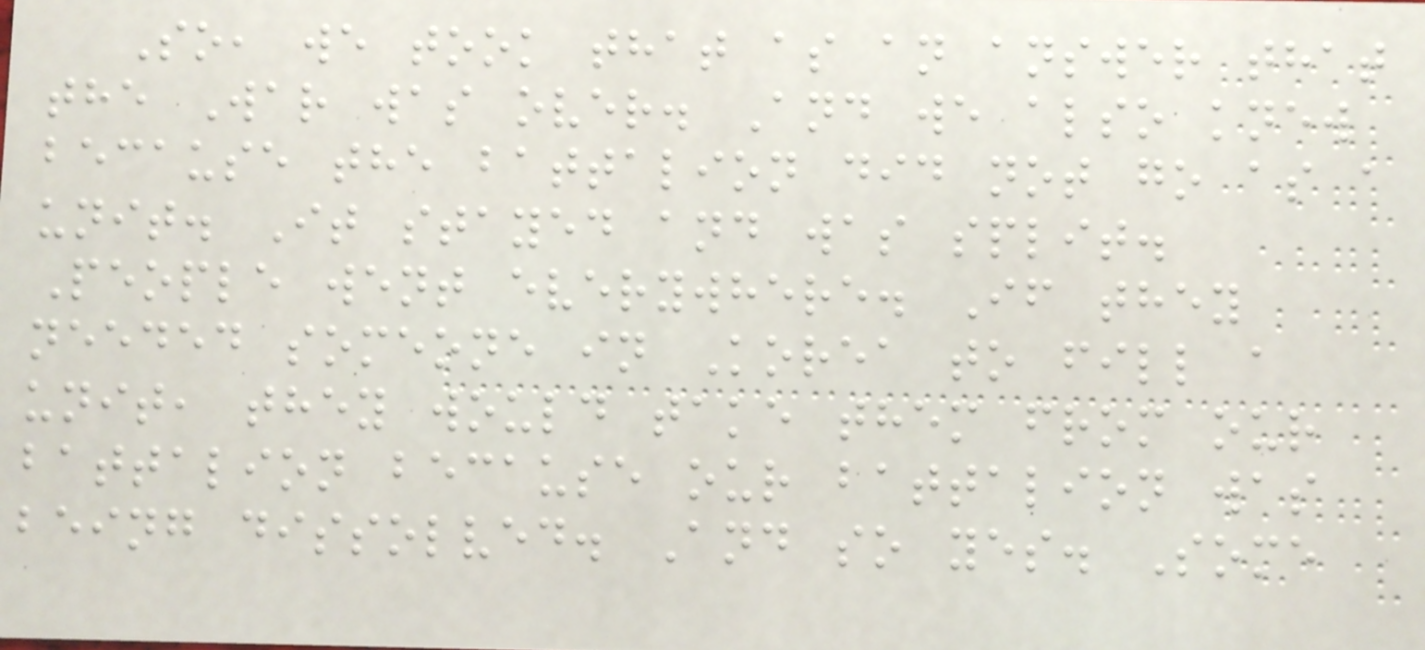So, we took that as an answer that
the War was over. And we also knew
because the battalion did not go as a
unit. It stayed and was split.
People went everywhere. If they
needed someone in Korea to fill a
unit, they would take them from our
battalion because our battalion was
being dissolved. And so yes. Some
